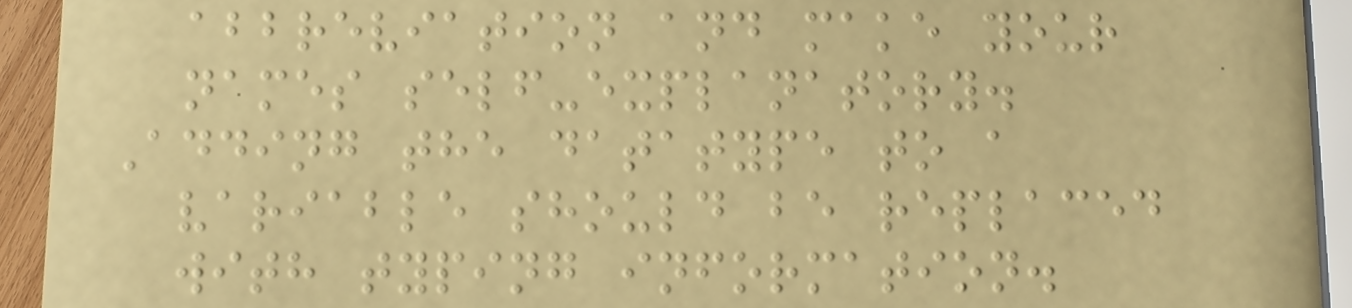abbreviation and make your
names self-explanatory.
Adding the datatype to a
variable should be replaced
with typing information.
